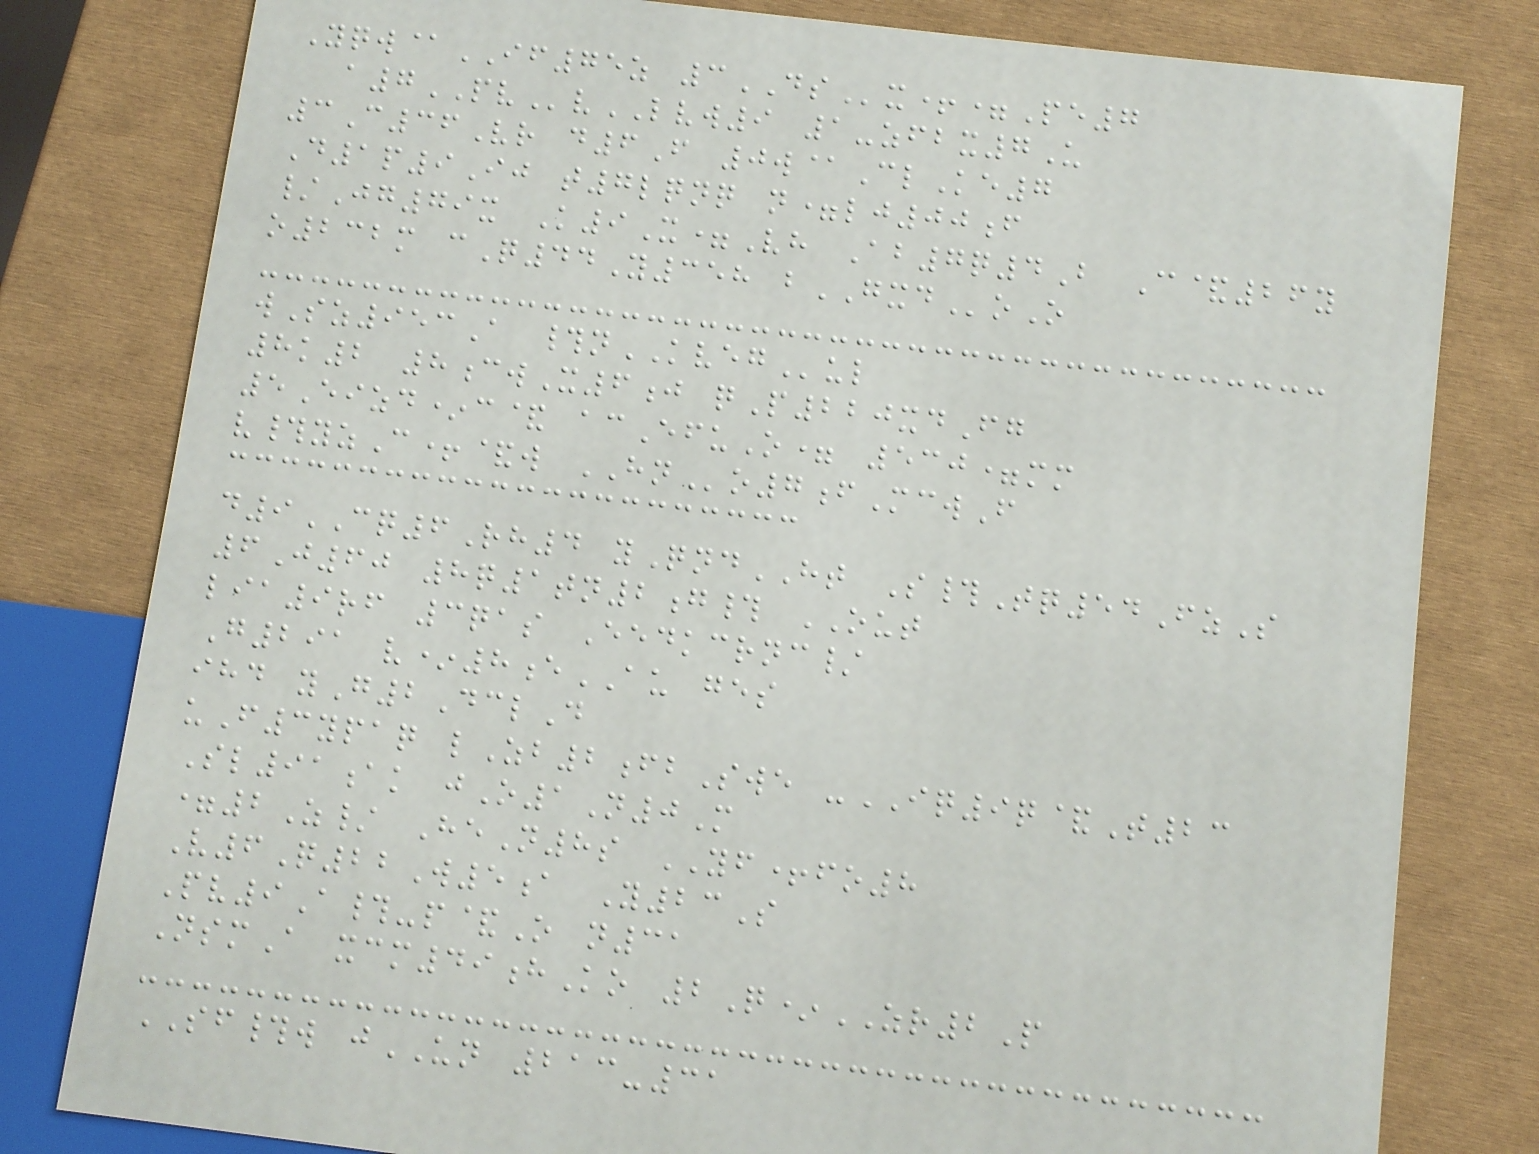Yqw@IF75z 3DSx+=Pe7
a7PVvLVW9 1-zfbx7U
3C36Vr d6F 0w@ClKe7
D1p9Ij t7lqnq n=lj00f
/Jg79x K9X=Vh Ab7q4B C&26y
o232m cQ44Y358 bGXDoO
wSz953A #nKVEGul
8k2 8cwX6j qP220xdFg
5Eizd*c& acEfuO= 530=mm
v#yzC+&w HNo7fMcwF
d9CQ6Rh4 yQndHT S#Tq54FzS
6J60 8q1tn2g# OUT
lia9rf 3qas Eedkcrnc/
G291 v*8eAU ges
ihd yG2DclD
uF3ypaq lZb2fbSwe -IQ9q&T23
Sl91ak jO1N0M
=2Z/ HeN8s YF+fo8
V6Q22W5a Y23S
Pv9A#-p&O n31
NsmA xcm49hKo 2Q*ZR2P
SF#w jUN 213-31
